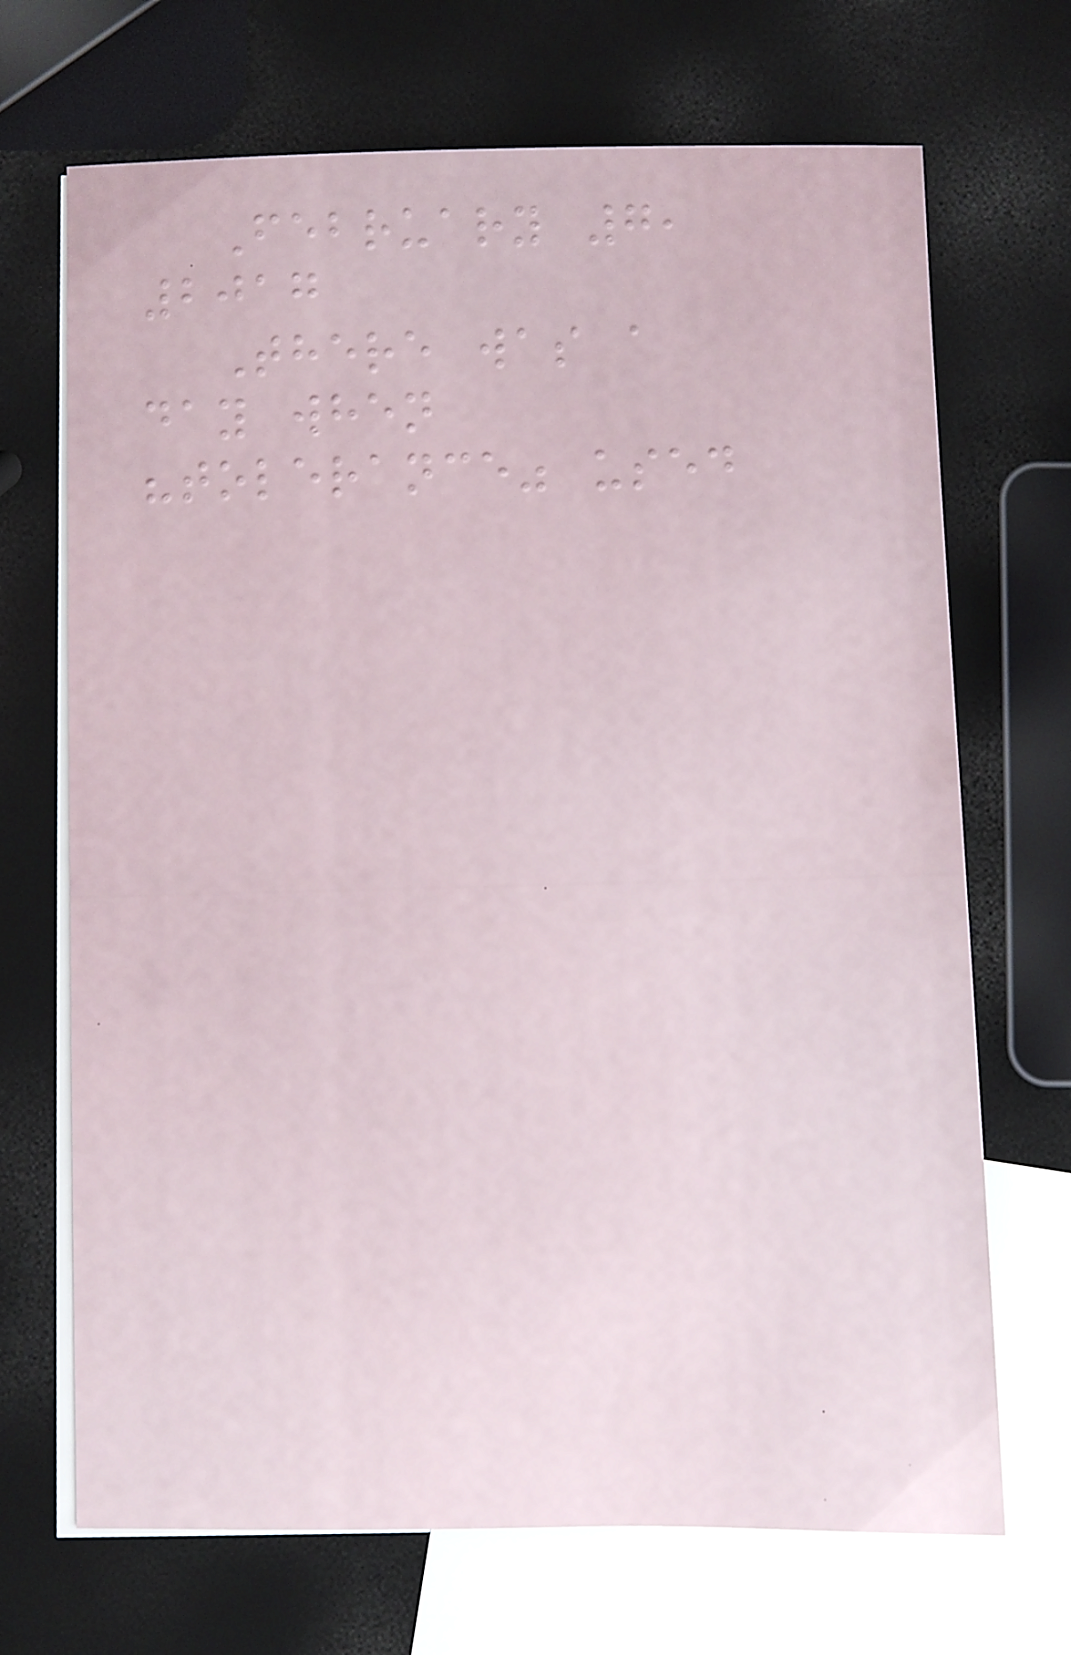February 7,
2017
There was a
day when
"tolerance" used
